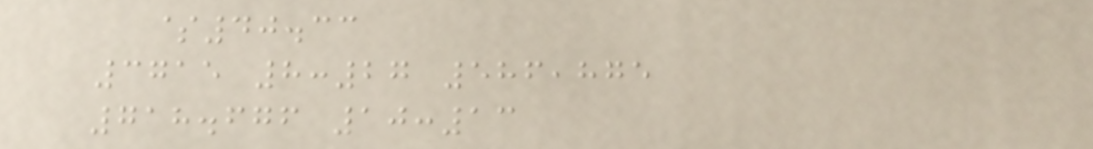$40.33
3715 8:27 586,875
718.676 10:13
